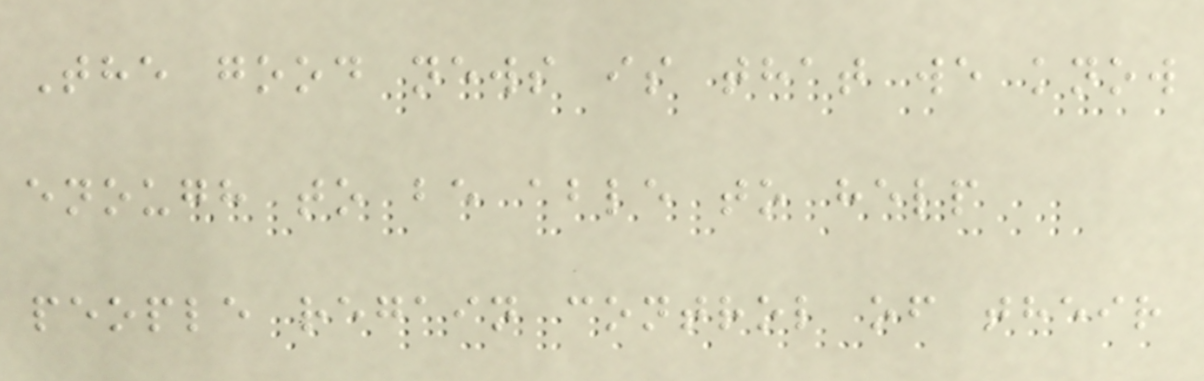The good news is that we know
enough to be able to help
people regain control of their
